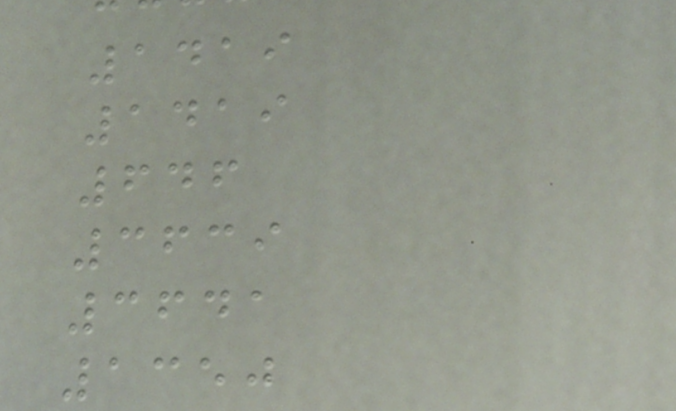1419
1419
646
3639
3641
1350
